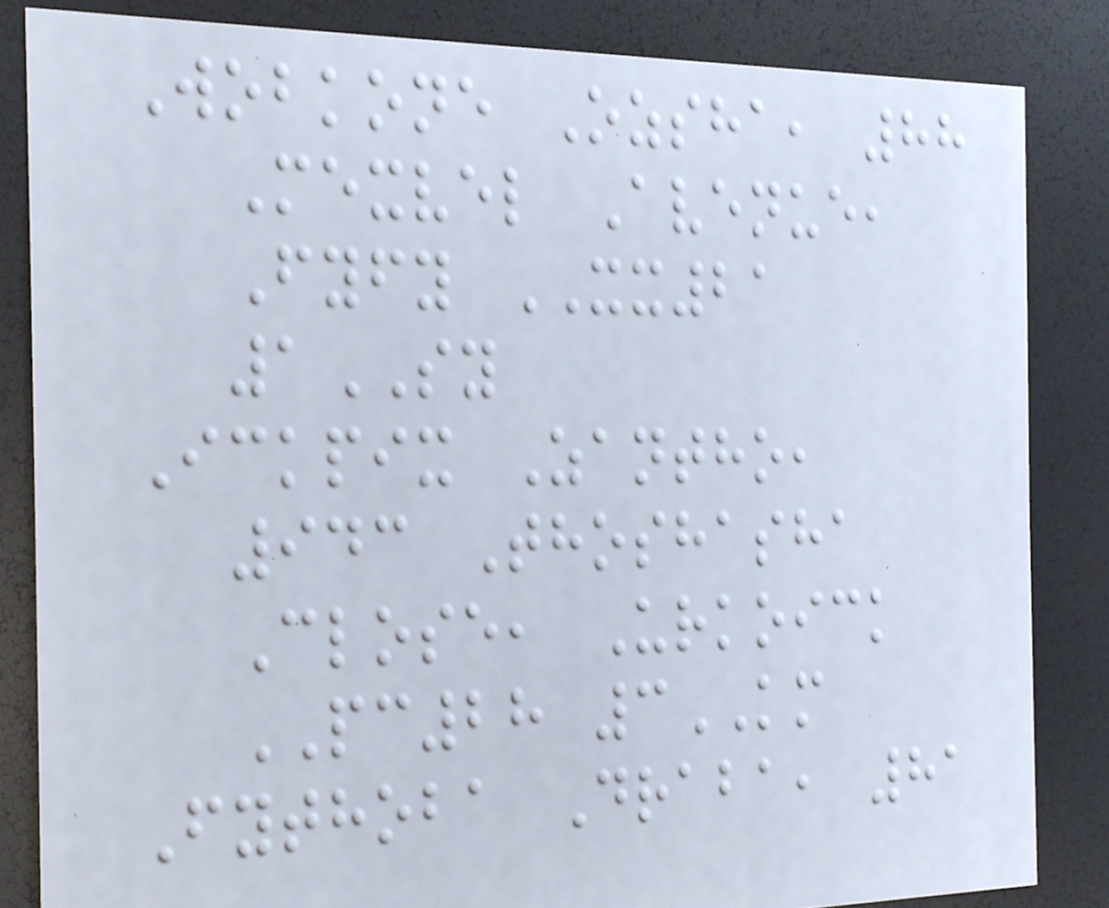Wobkone Ozsha, 88
Mexvel Avenue,
Fyfy XX21
1SY
Ickpix Zantho,
943 Thoshasha
Close, Urkoick
PC28 3KM
Fythoba Draba, 81
